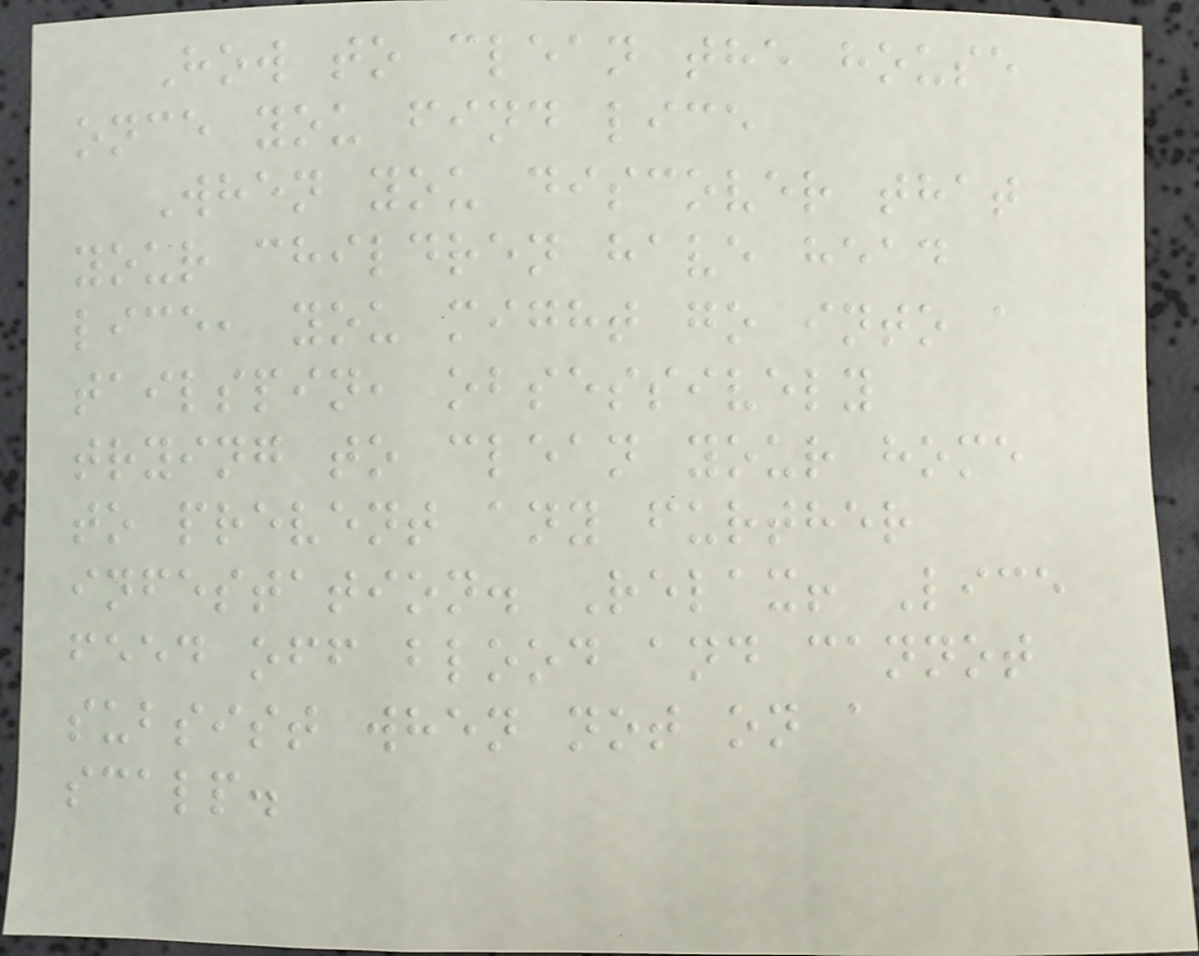How to clean the house
once you find lice
When you discover that
your children have head
lice, you might go into a
tailspin, obsessively
trying to clean your home
to prevent any further
infestation. Relax! Lice
feed off blood and cannot
subsist when not on a
scalp.
